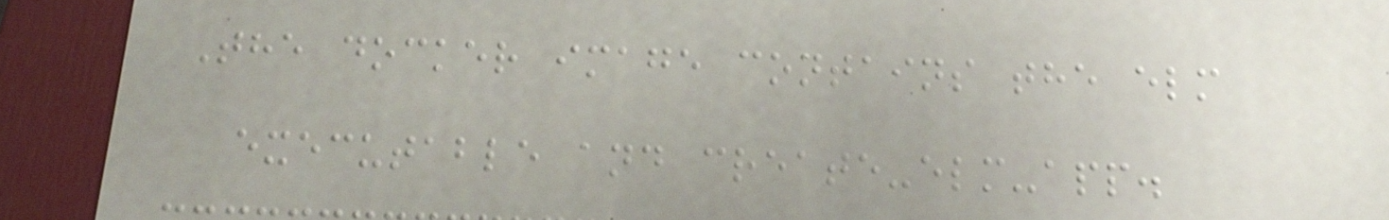The docker image contains the elm
executable and create-elm-app.
